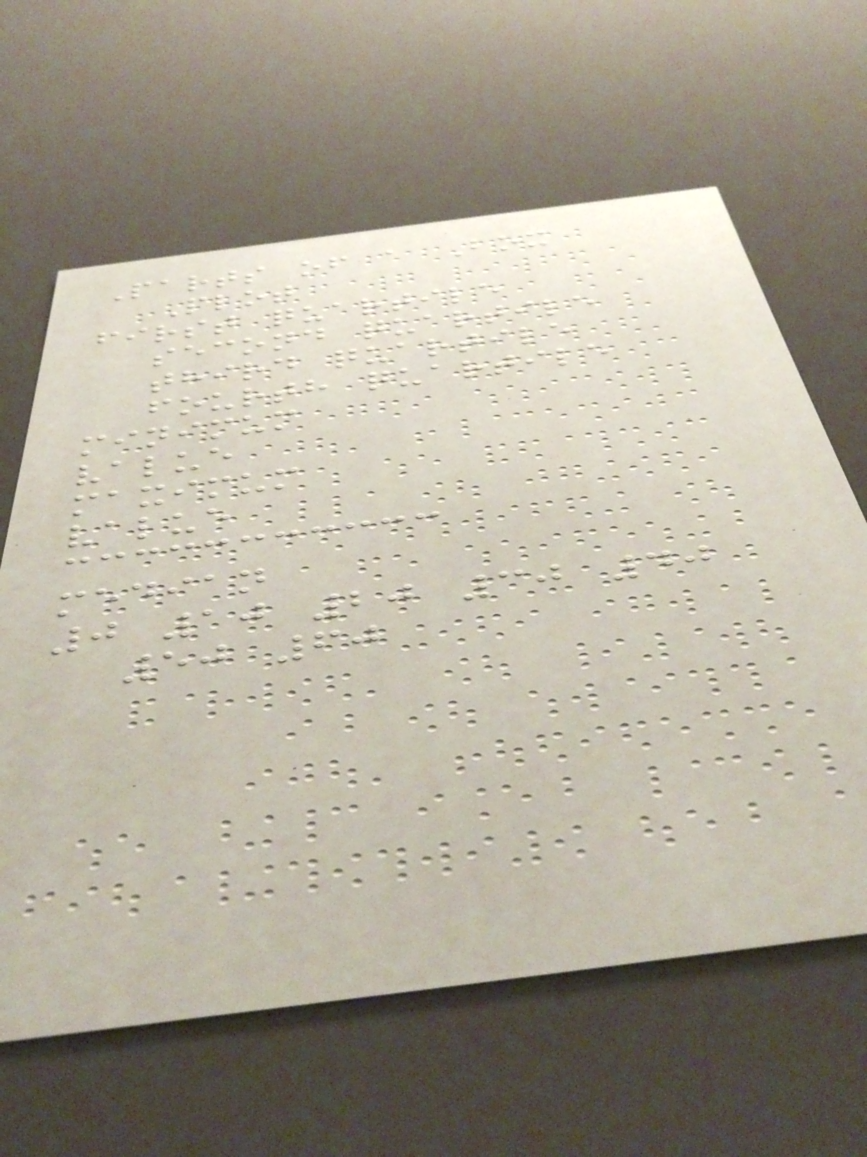Parts of a Box
Plot
first quartile
second quartile
third quartile
fourth quartile
minimum
value
maximum
value
median
0 10 20 30 40
50 60
